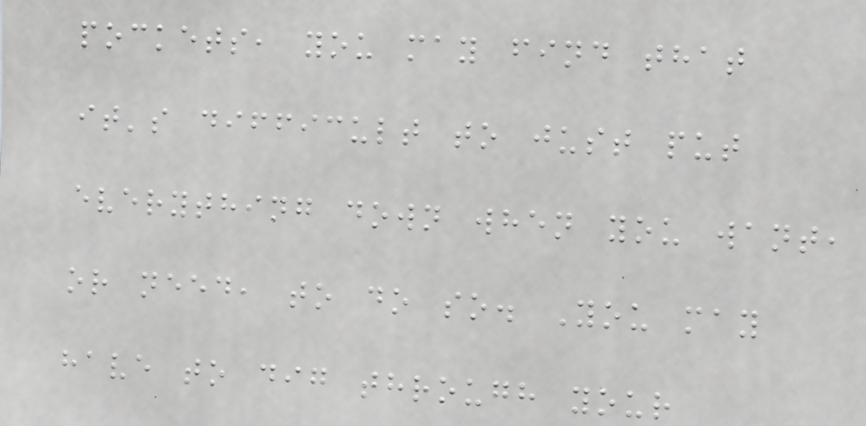pockets, you may find that
it's difficult to just put
everything down when you want,
or need, to do so. You may
have to dig through your
